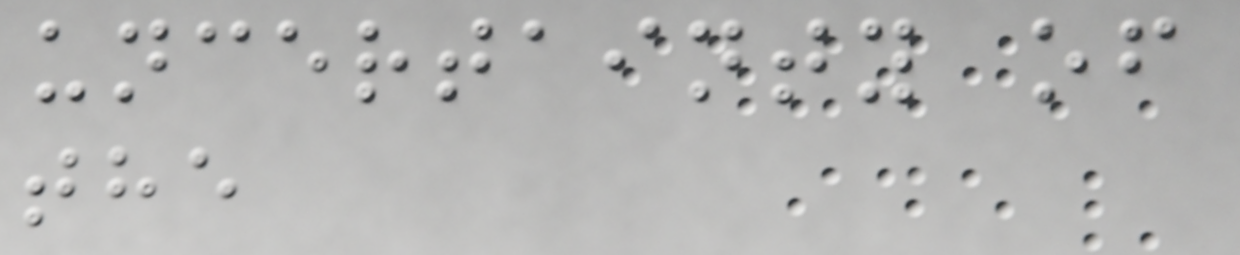uncertainty of
the
